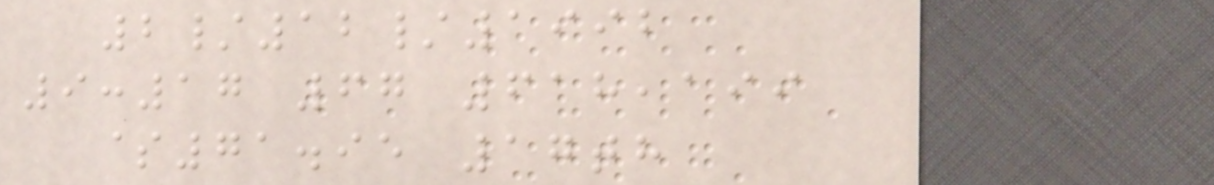2/12/1992
9:17 67 618,199
$71.95 17th
